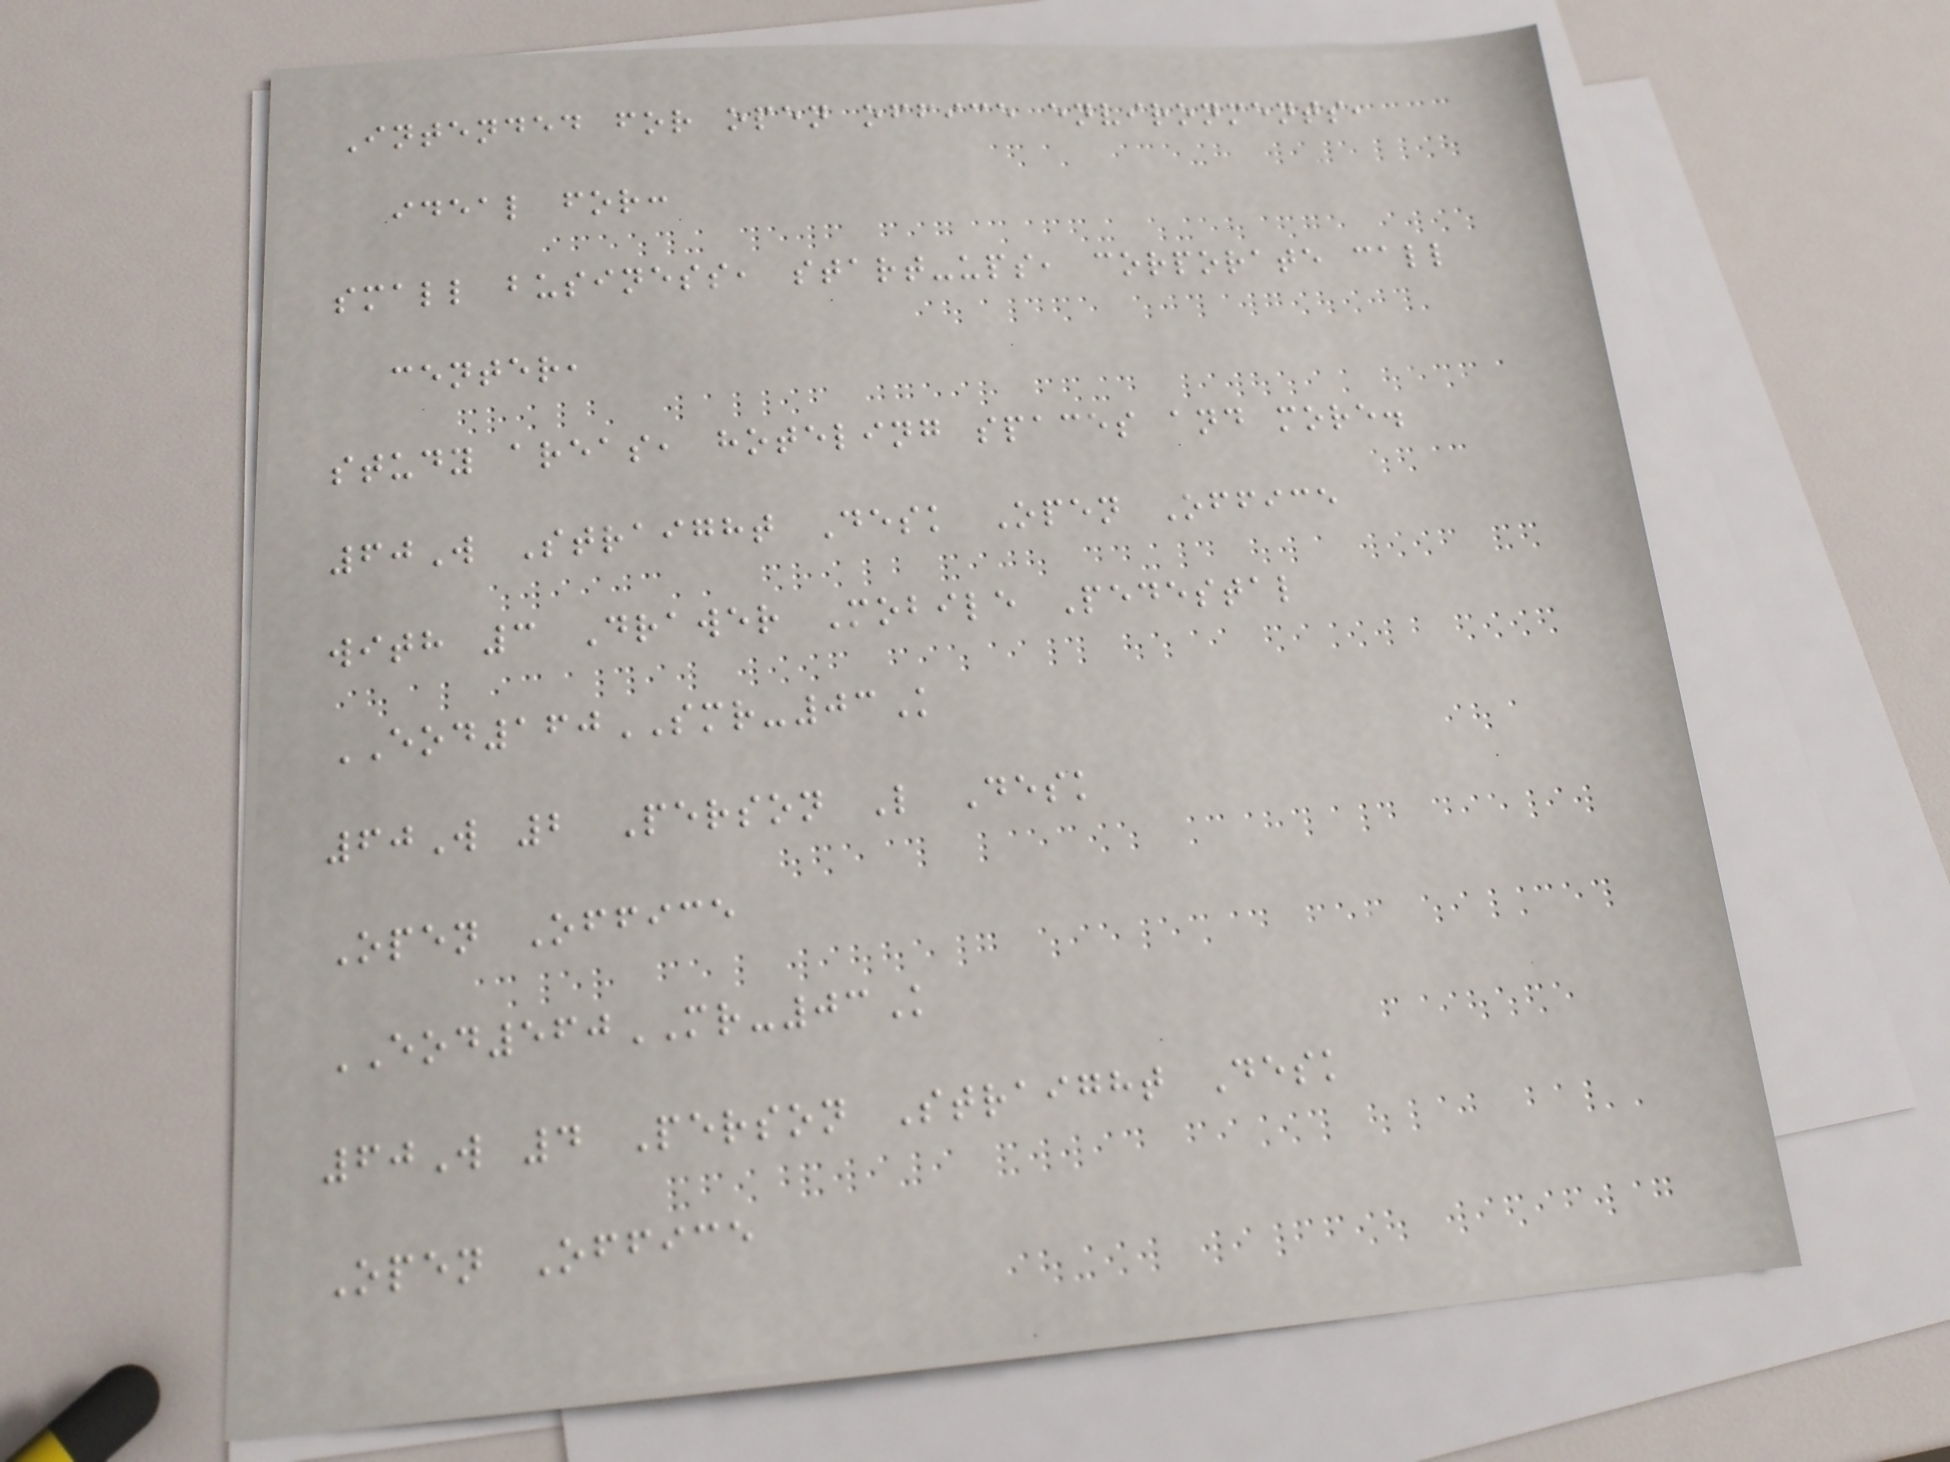Intended for open office environments,
ideal for:
small business, start-ups, corporate call
center,
study areas, hoteling spaces and more.
60W Straight Desk Open Office
with 3 Drawer Mobile Pedestal
EOD160SMR-03K
60W 2 Person L Desk
Open Office
EOD560MR-03K
60W 4 Person Straight Desk
Open Office
